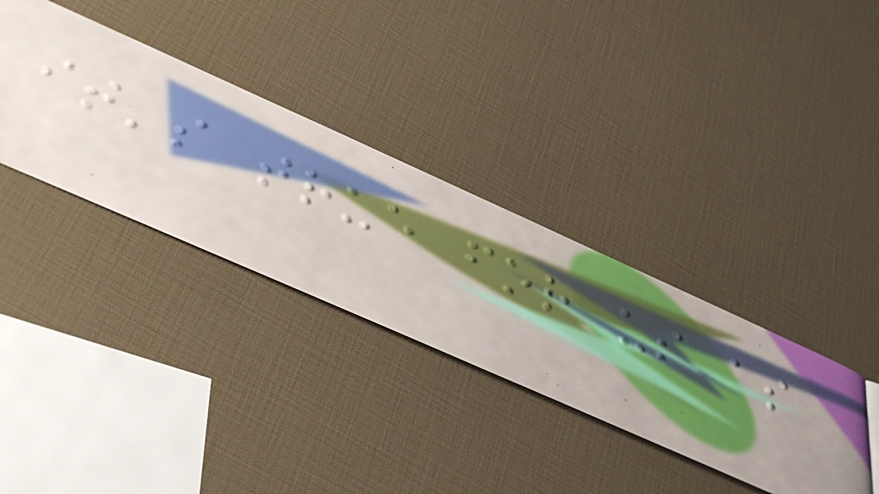it's true for us as
